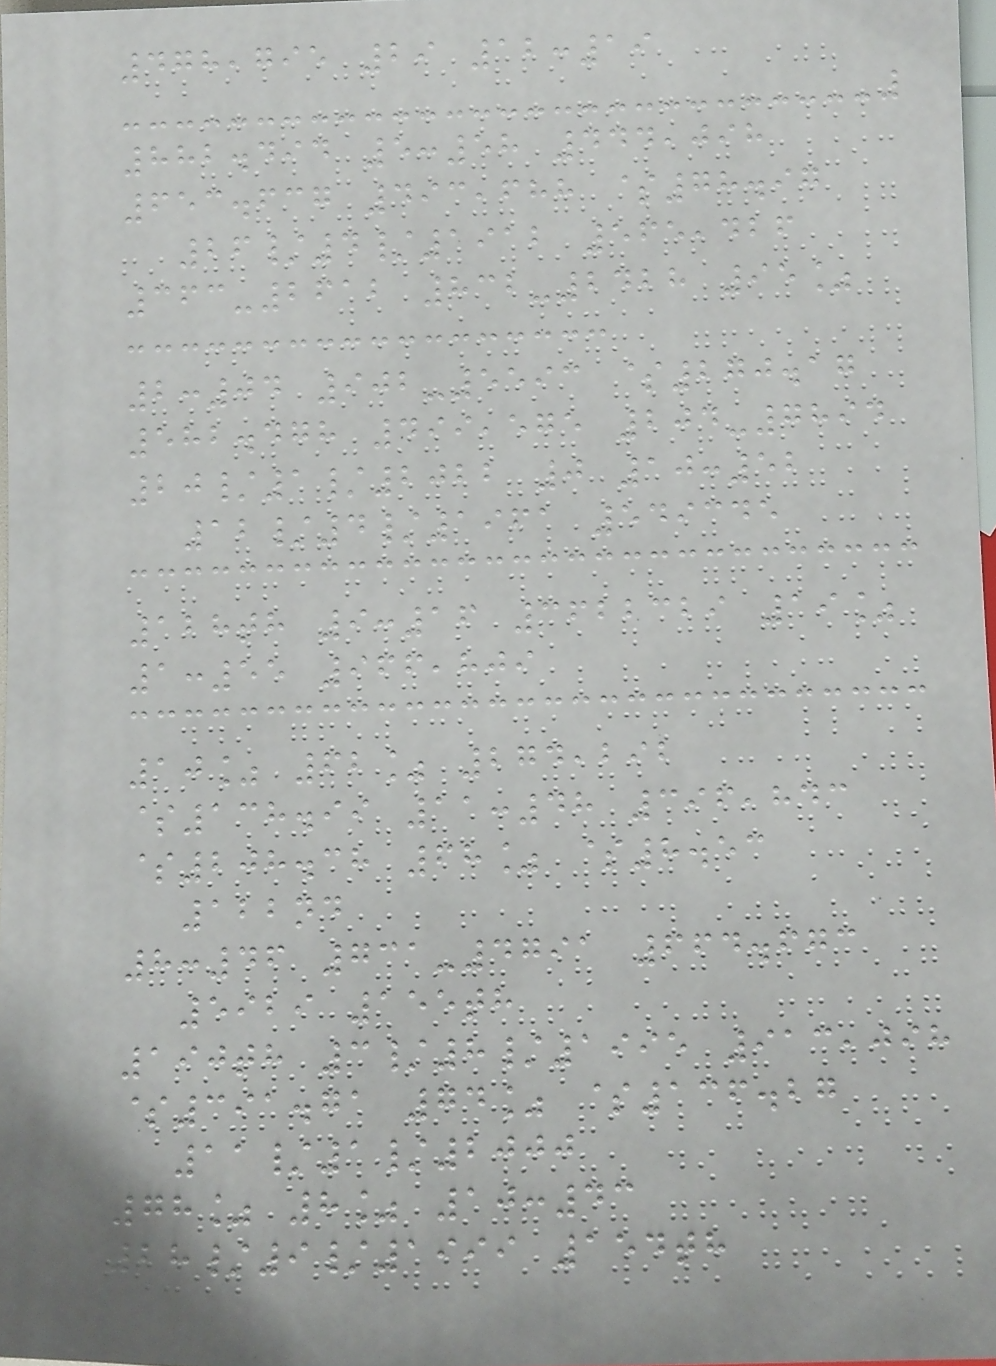478,795 29 12:19
882.494 5:58 444,098
653.637 493,688 $78.97
26/4/1912 565,426
363-2612 832-2428 95%
2:04 902-5593 $270.17
582.478 499,575 204-7894
20/1/2022 0 10:52
12/4/1961 549345
128th 9:16 3622329 19%
1:55 966,809
10% 62% 274,292
$138.99 11:48 396,843
$208.38 68% $8.53
122nd
8:46 731-4791 664.673
5929 155th
190th 3/8/1995 913,098
$391.71 74% $136.27
11/1/2000
78% 8% 10:43
28/9/1999 154th
